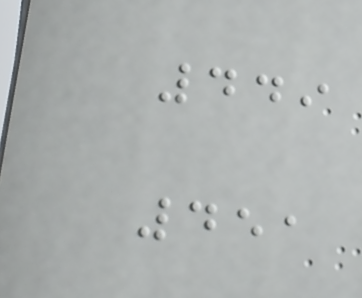449
451
